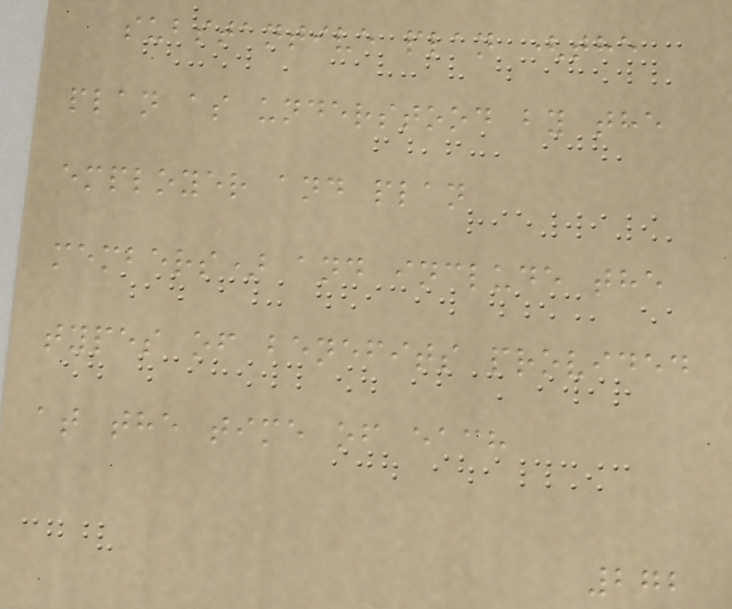substantive plan (the
plan as understood by the
employer and plan
members) and include the
types of benefits provided
at the time of each
272
